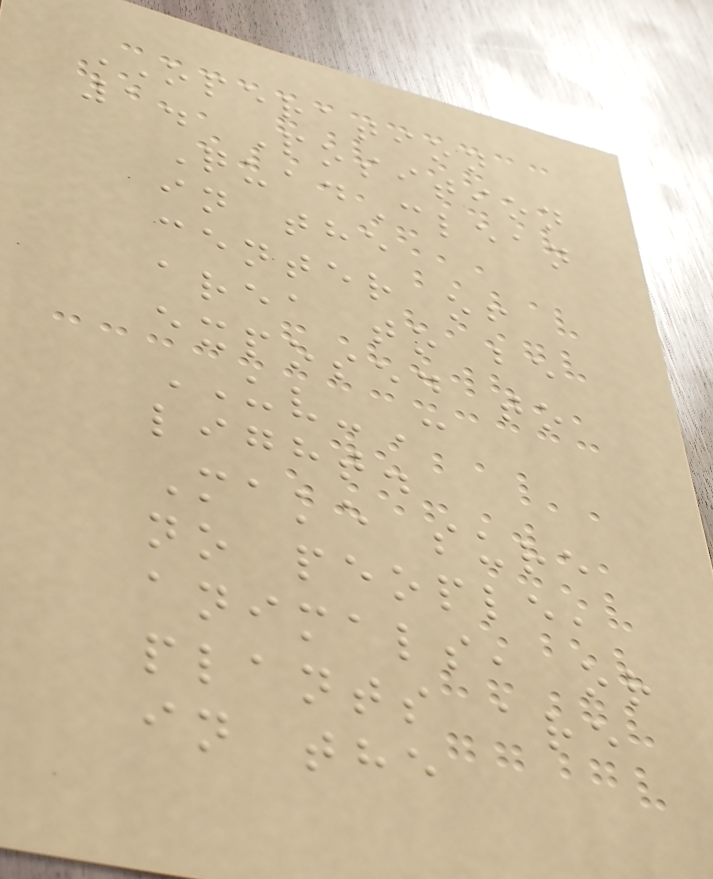OPERATION
1. Position
QuadClean
in the
center of
area to be
exposed to
UV-C
light.
Make sure
no people,
animals, or
plants are
in the
